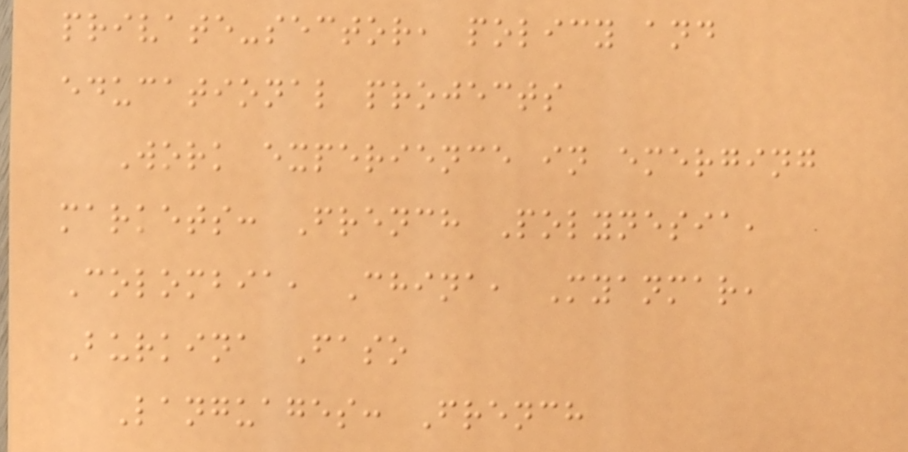private-sector, policy and
educational projects
Work experience in emerging
markets: French Polynesia,
Colombia, China, Myanmar,
Burkina Faso
Languages: French
